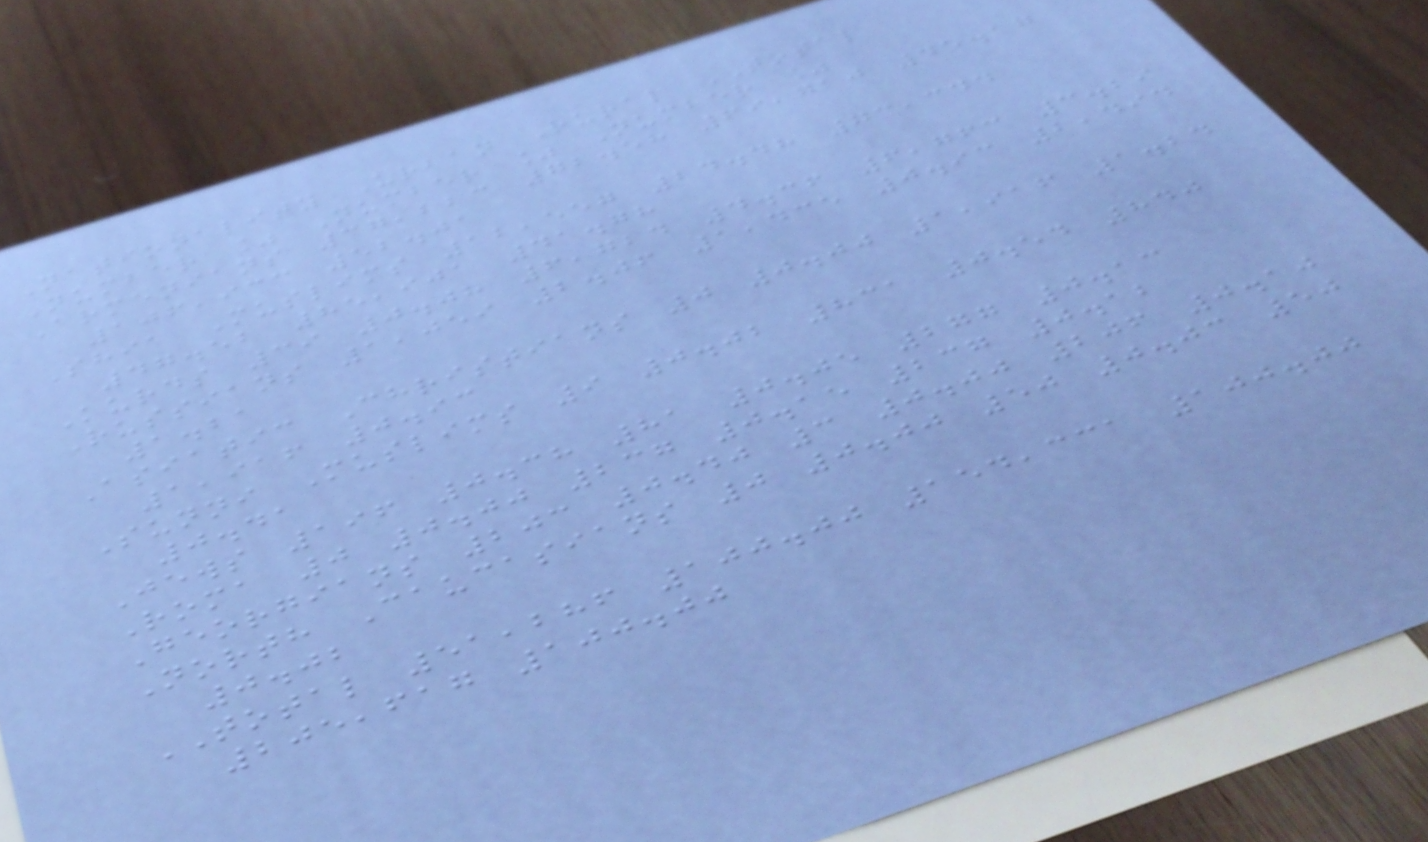Nationality Urban Rural TOTAL
Number % Number % Number %
Armenians 37,223 72.58 69,710 45.17
106,933 52.01
Shia Muslims 12,557 24.48 73,344
47.52 85,901 41.78
Kurds 39 0.08 6,724 4.36 6,763 3.29
Russians 1,059 2.06 1,435 0.93 2,494
1.21
Asiatic Christians 0 0.00 1,916 1.24
1,916 0.93
Sunni Muslims 9 0.02 831 0.54 840
0.41
Jews 196 0.38 81 0.05 277 0.13
Roma 0 0.00 237 0.15 237 0.12
Georgians 203 0.40 3 0.00 206 0.10
North Caucasians 0 0.00 50 0.03 50
0.02
TOTAL 51,286 100.00 154,331 100.00
205,617 100.00
